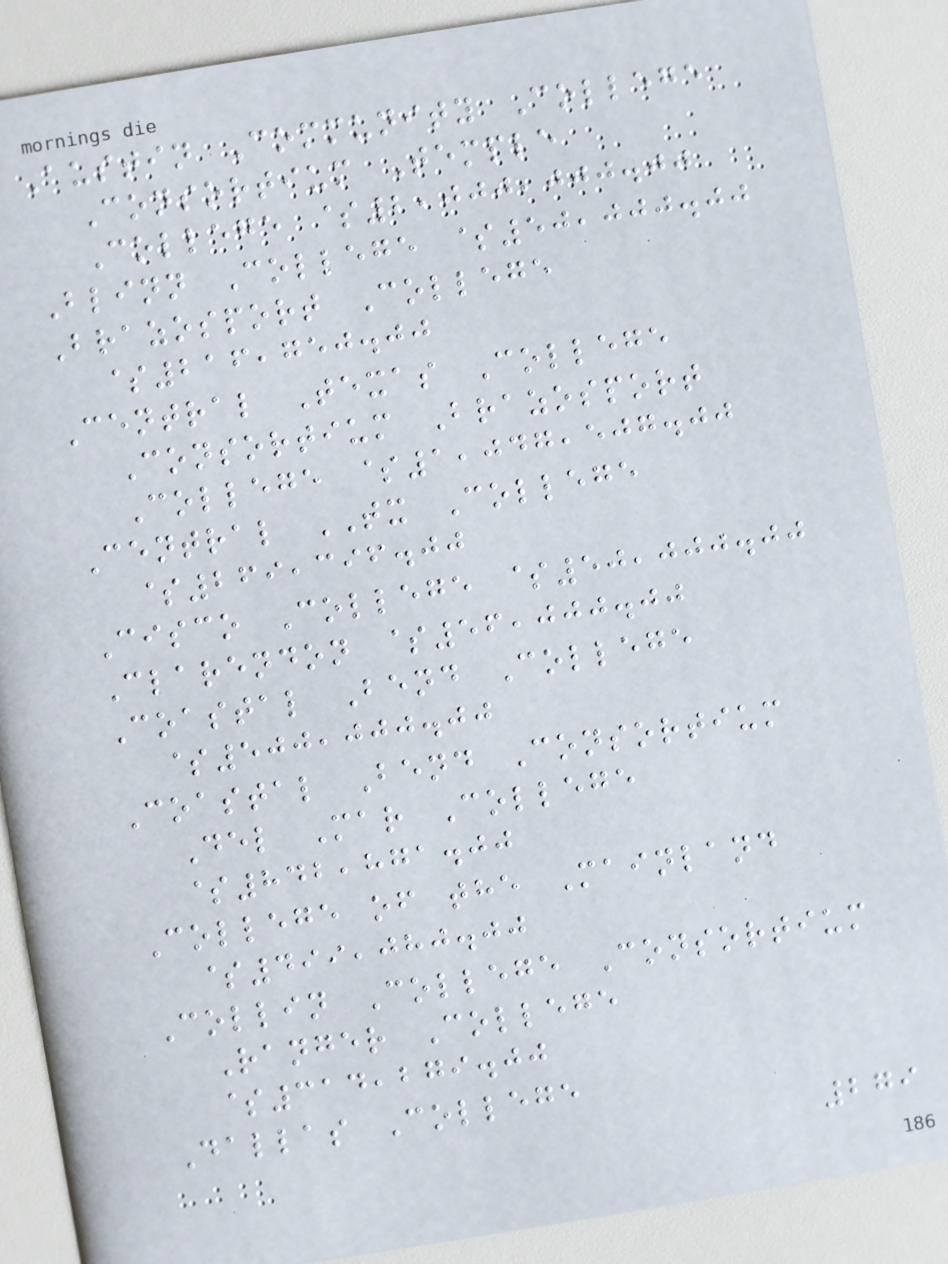Austin Community College
Consortium Temple
College $2,000,000.00
Blinn College $50,000.00
Brazosport College
$216,750.00
Central Texas College
Consortium Brazosport
College $1,047,507.00
Central TX College
$269,396.00
Cisco College $50,000.00
Clarendon $56,000.00
Coastal Bend College
$500,000.00
Coastal Bend Consortium
Del Mar College
$842,871.00
College of the Mainland
$499,080.00
Collin College Consortium
Ranger College
$314,279.00
Dallas College
279
